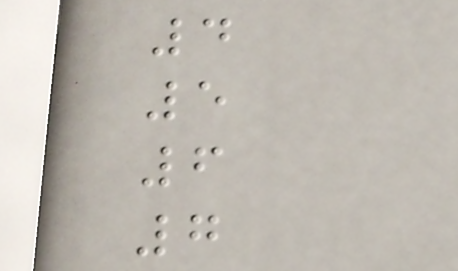4
5
6
7
